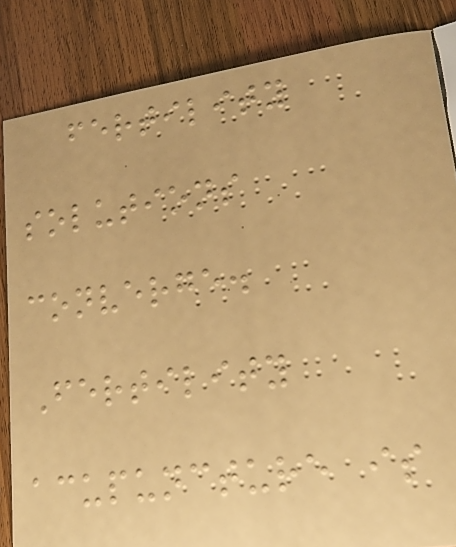fertility
solutions
converge.
Fertility
acupuncture is
